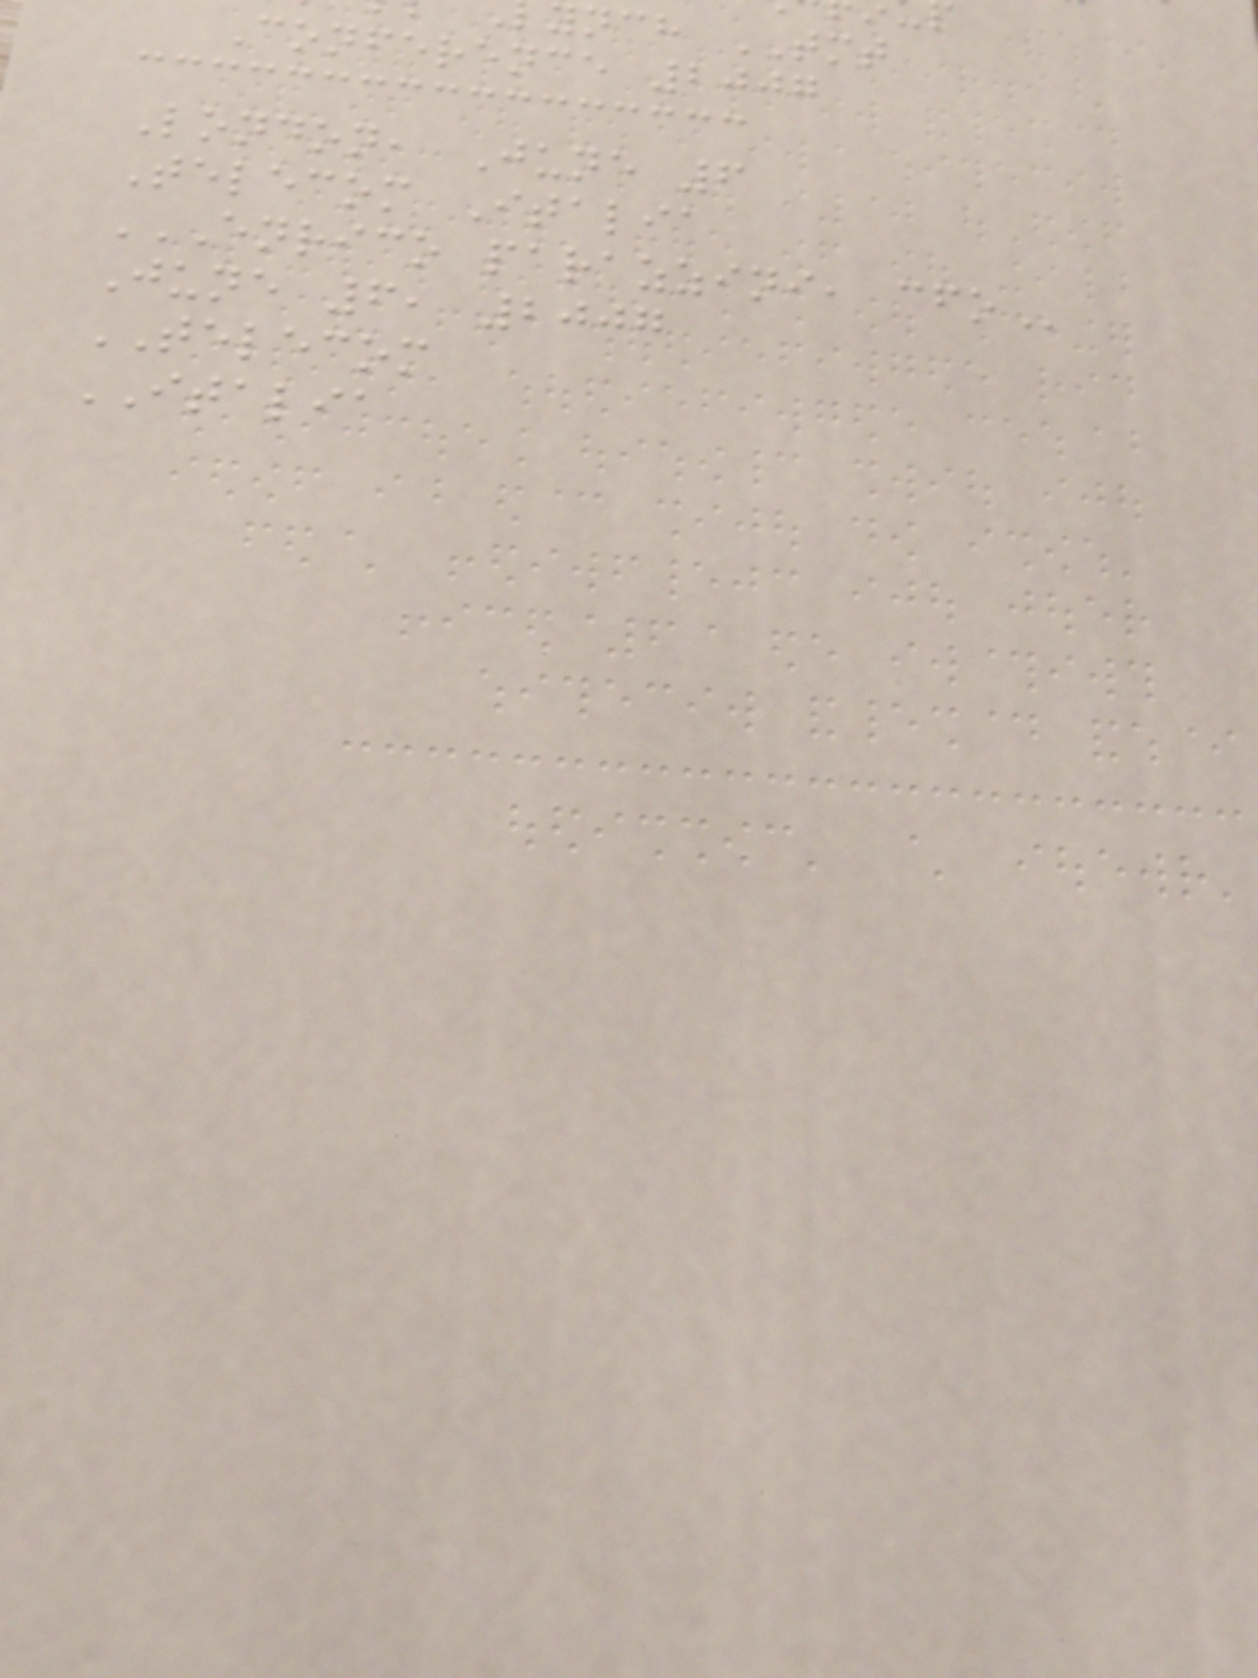nch TMT
Conference 2007
London, June 6
Telecom Italia
ENRICO PARAZZINI, CFO
June 6, 2007
TELECOM
ITALIA
